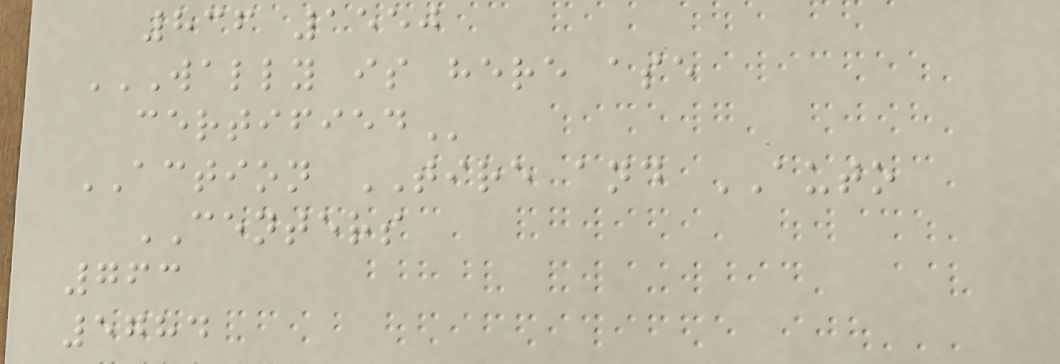836 1550
WALLY IS HERE ASE
CERTIFIED
ACTION TIRE and AUTO
CENTERS
763
5784
